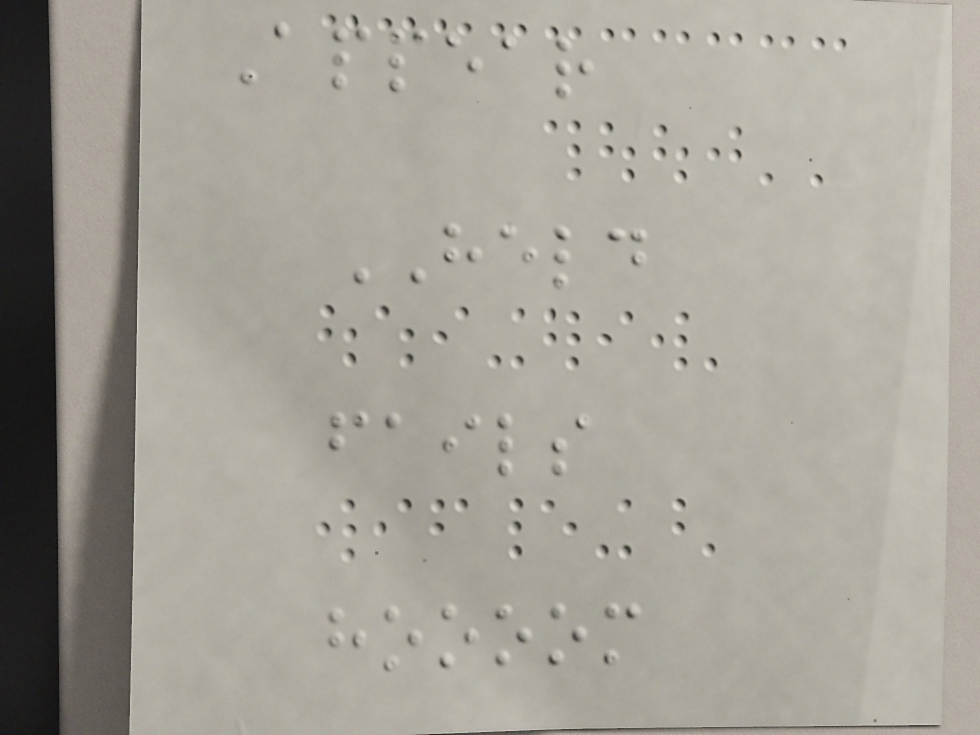Appear
HELD
fails
hoooom
